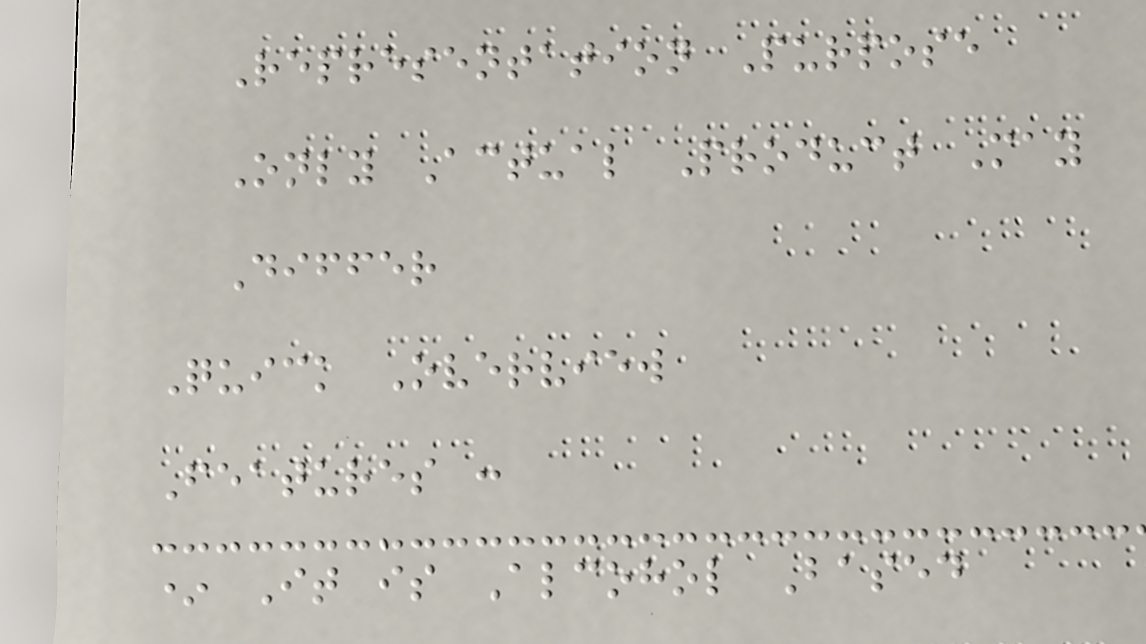Representation Purpose
Only Actual Product May
Differ
Quick Overview
Features :
* It is Alcohol Based
